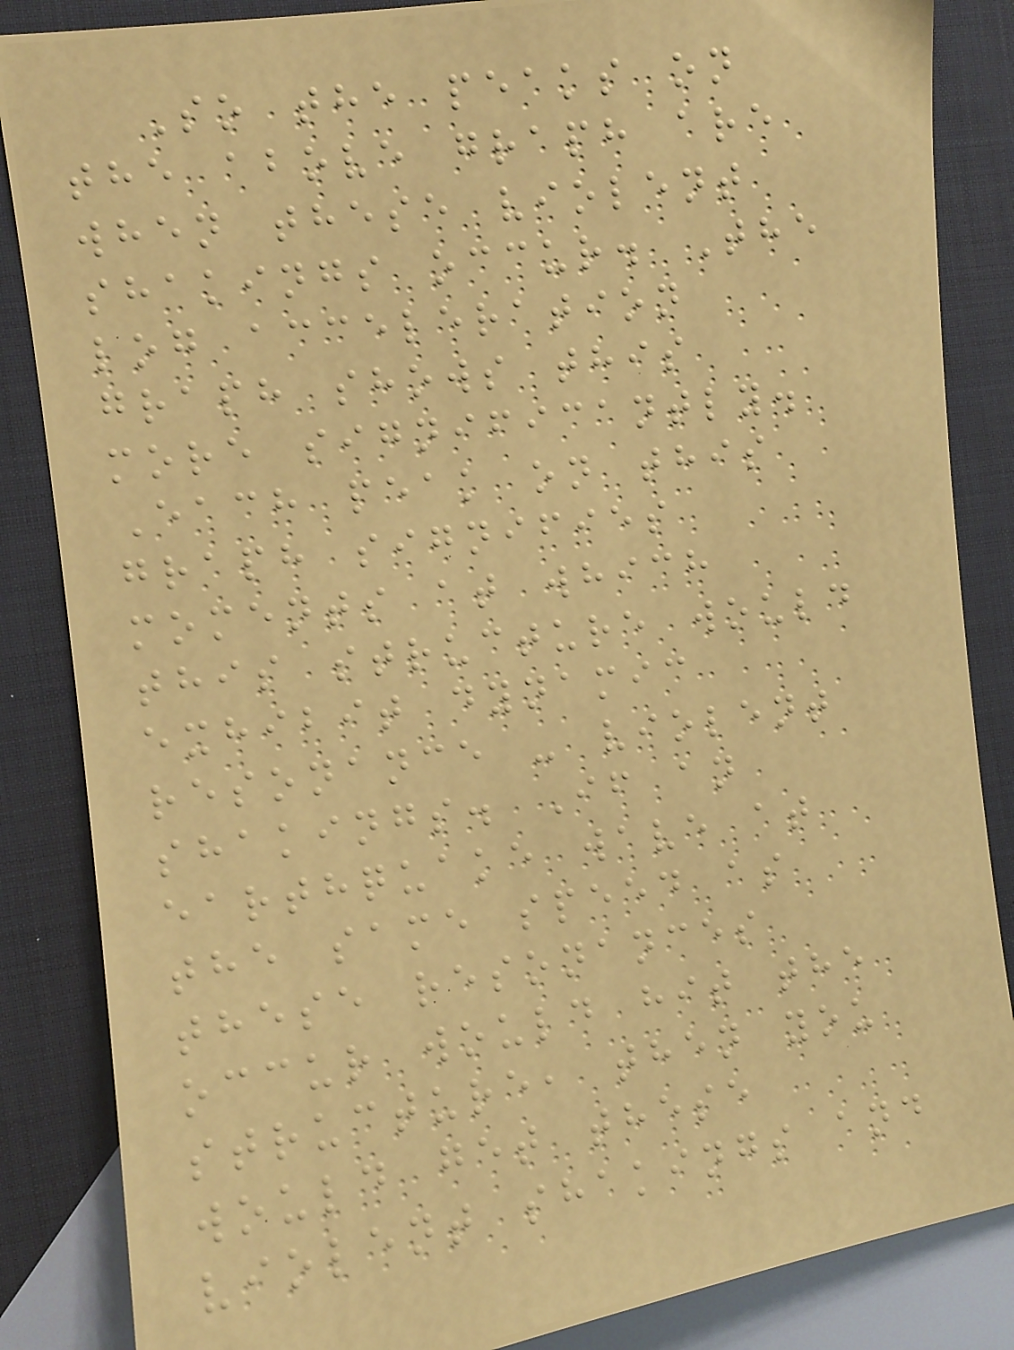So the peaks on
the above graph are
when these violent
shakings occur. The
log acceleration
graph shows this
more significantly.
Each peak on this
graph signifies
moments at which
this structure would
exhibit dynamic
resonance - violent
shakings. If an
earthquake wave at
the same speed as
these resonances
occur would hit the
structure, then you
would get these
violent shakings and
